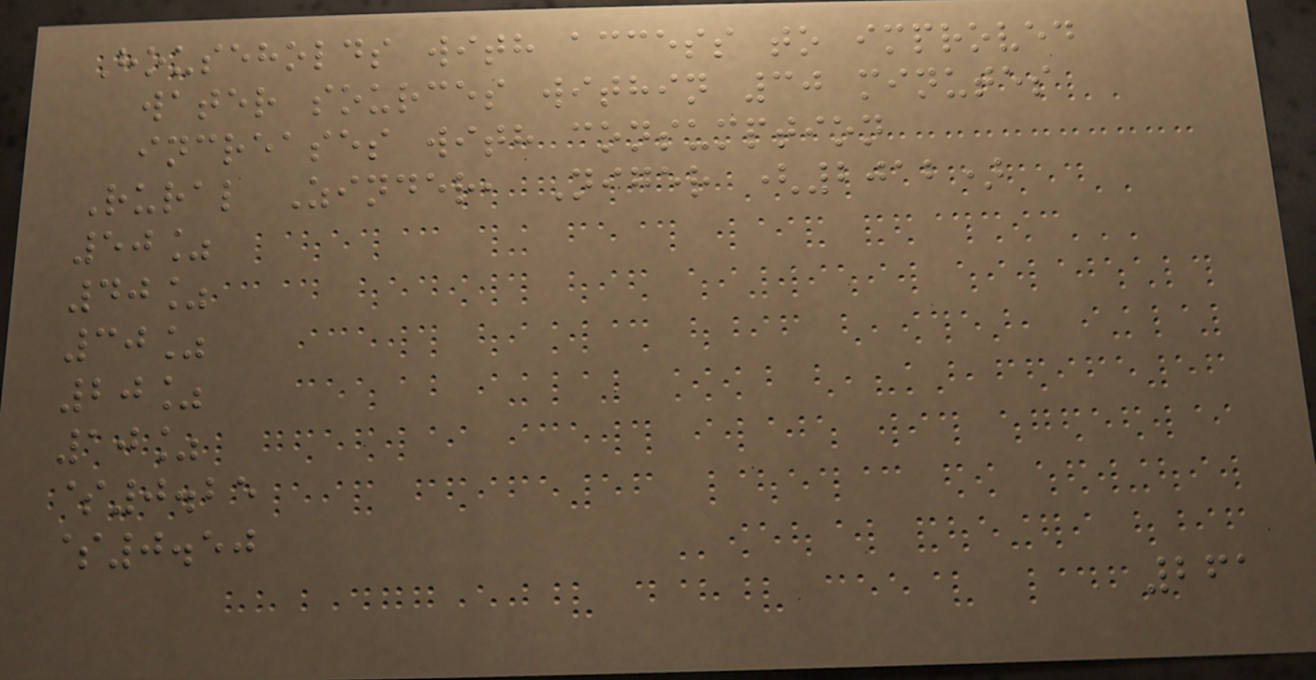Households with access to improved
water sources within 30 minutes
increases with consumption
Rural Zinder, Niger (2012)
50%
40%
30%
20%
10%
$0.25
$0.50
261
